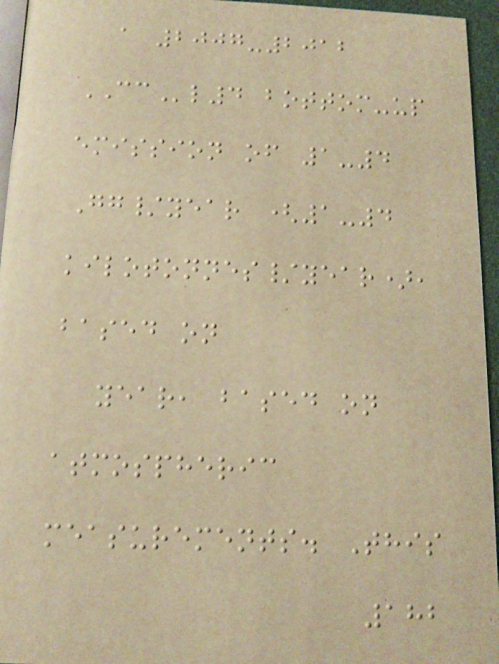a 2007-2012
CCl4 bottom-up
emission of 1-4
Gg/year (1-4
kilotonnes/year),
based on
year, based on
atmospheric
measurements. This
182
